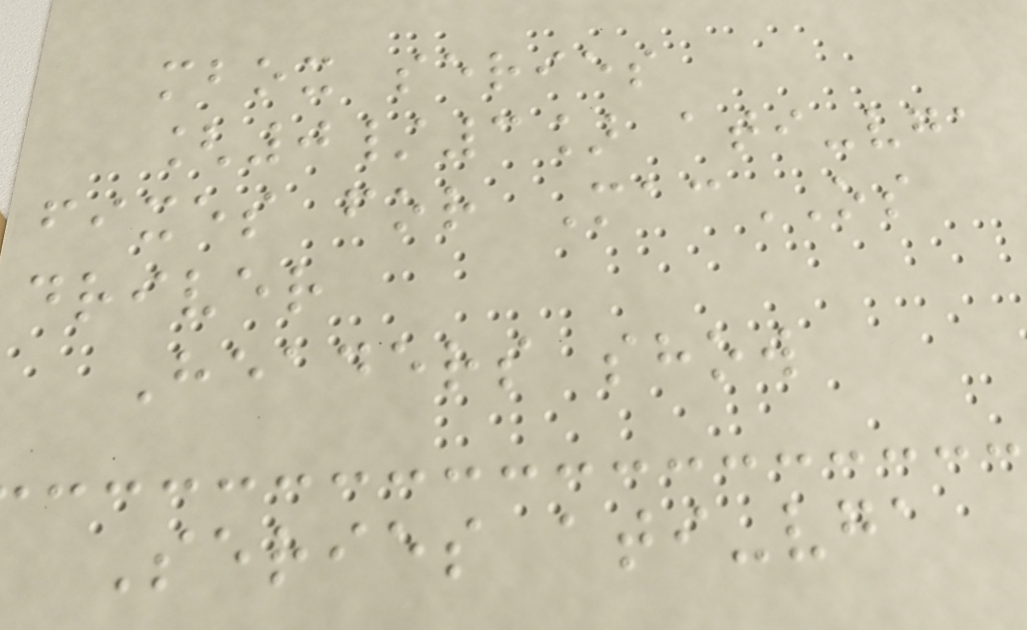mbox series
[0/3] ati-vga
fixes for MacOS
driver
Headers show
Series ati-vga
